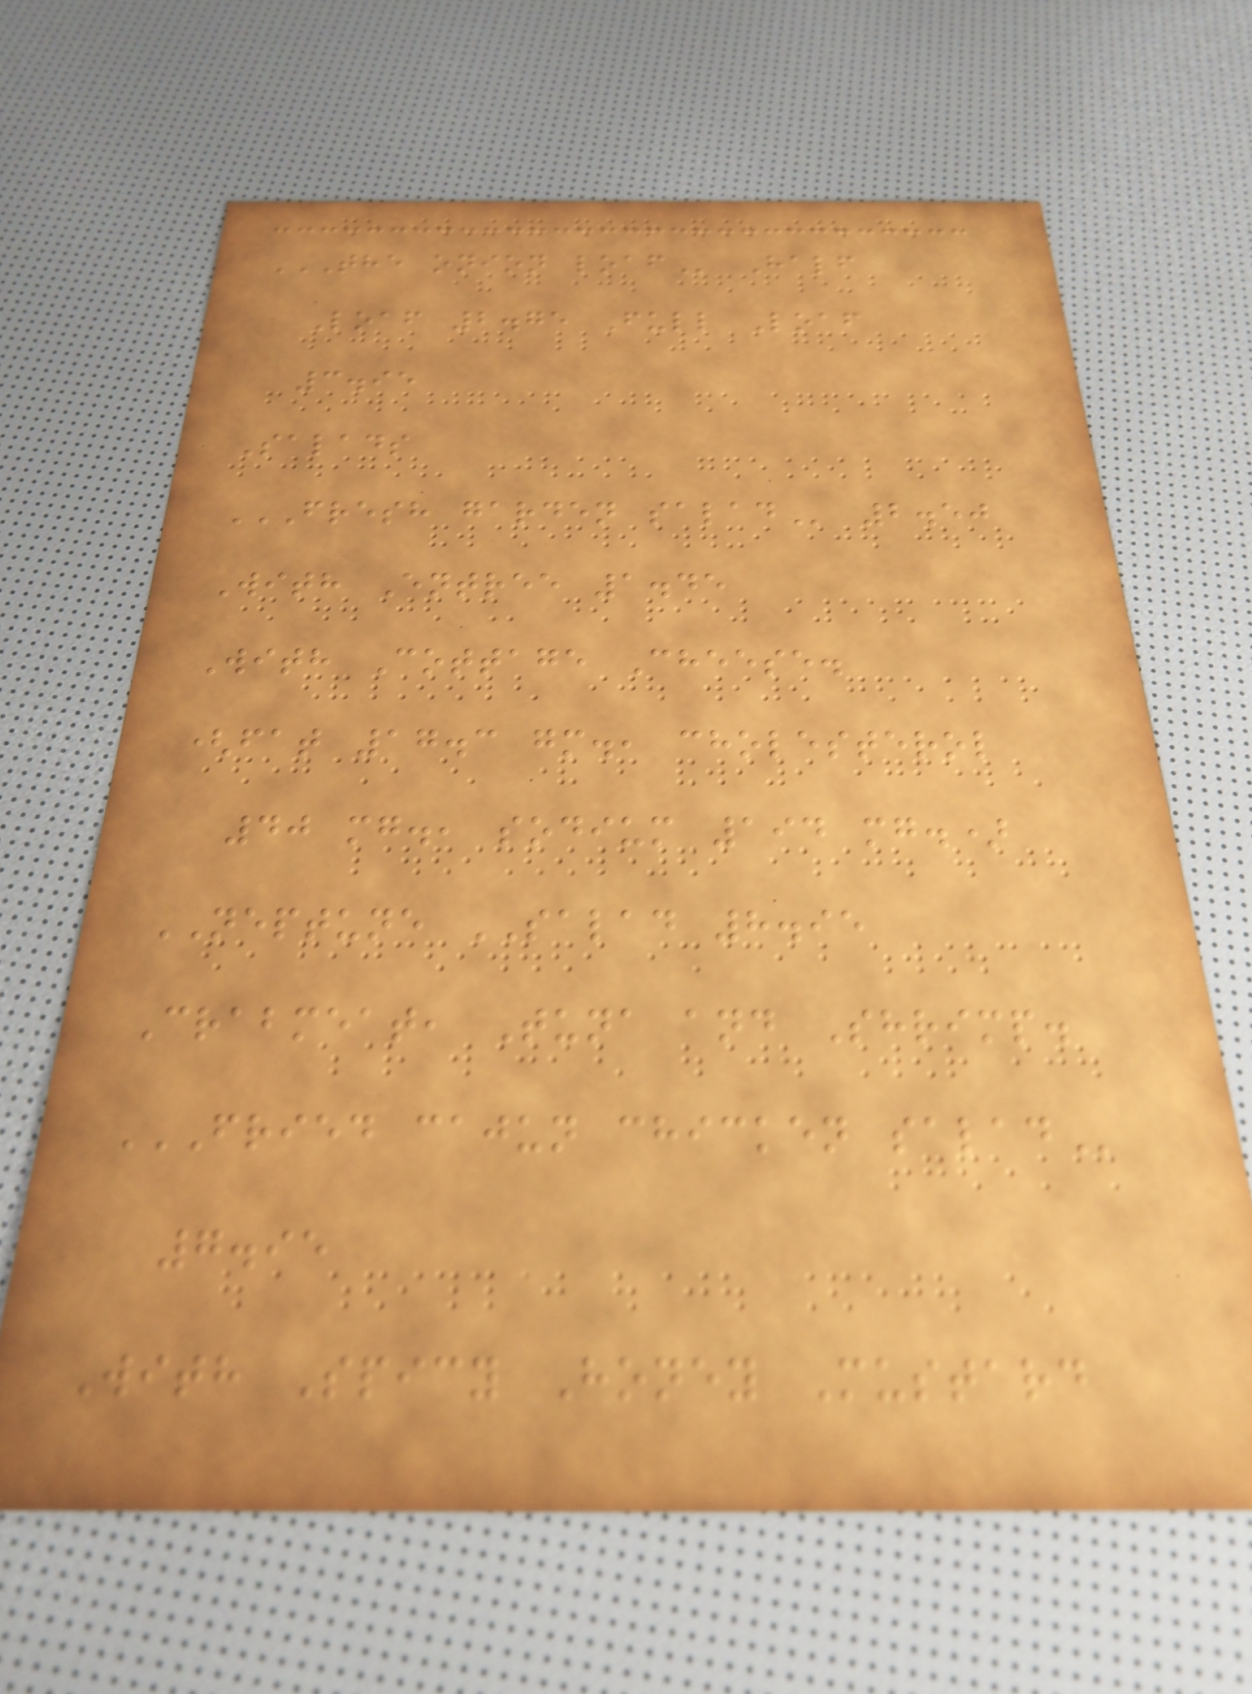THE ONION LOAF Half
Loaf 2.75 Full Loaf
3.95
Salads
FRESH GARDEN SALAD 2.50
With Entree 1.45
With Cottage Cheese.
(fat 17.3 gm., cholesterol
40 mg., sodium 194 mg.)
NEPTUNE SALAD 8.95
Crabmeat, Tuna and Shrimp.
FRIED CAJUN CHICKEN SALAD
7.95
With Spicy Honey Mustard
